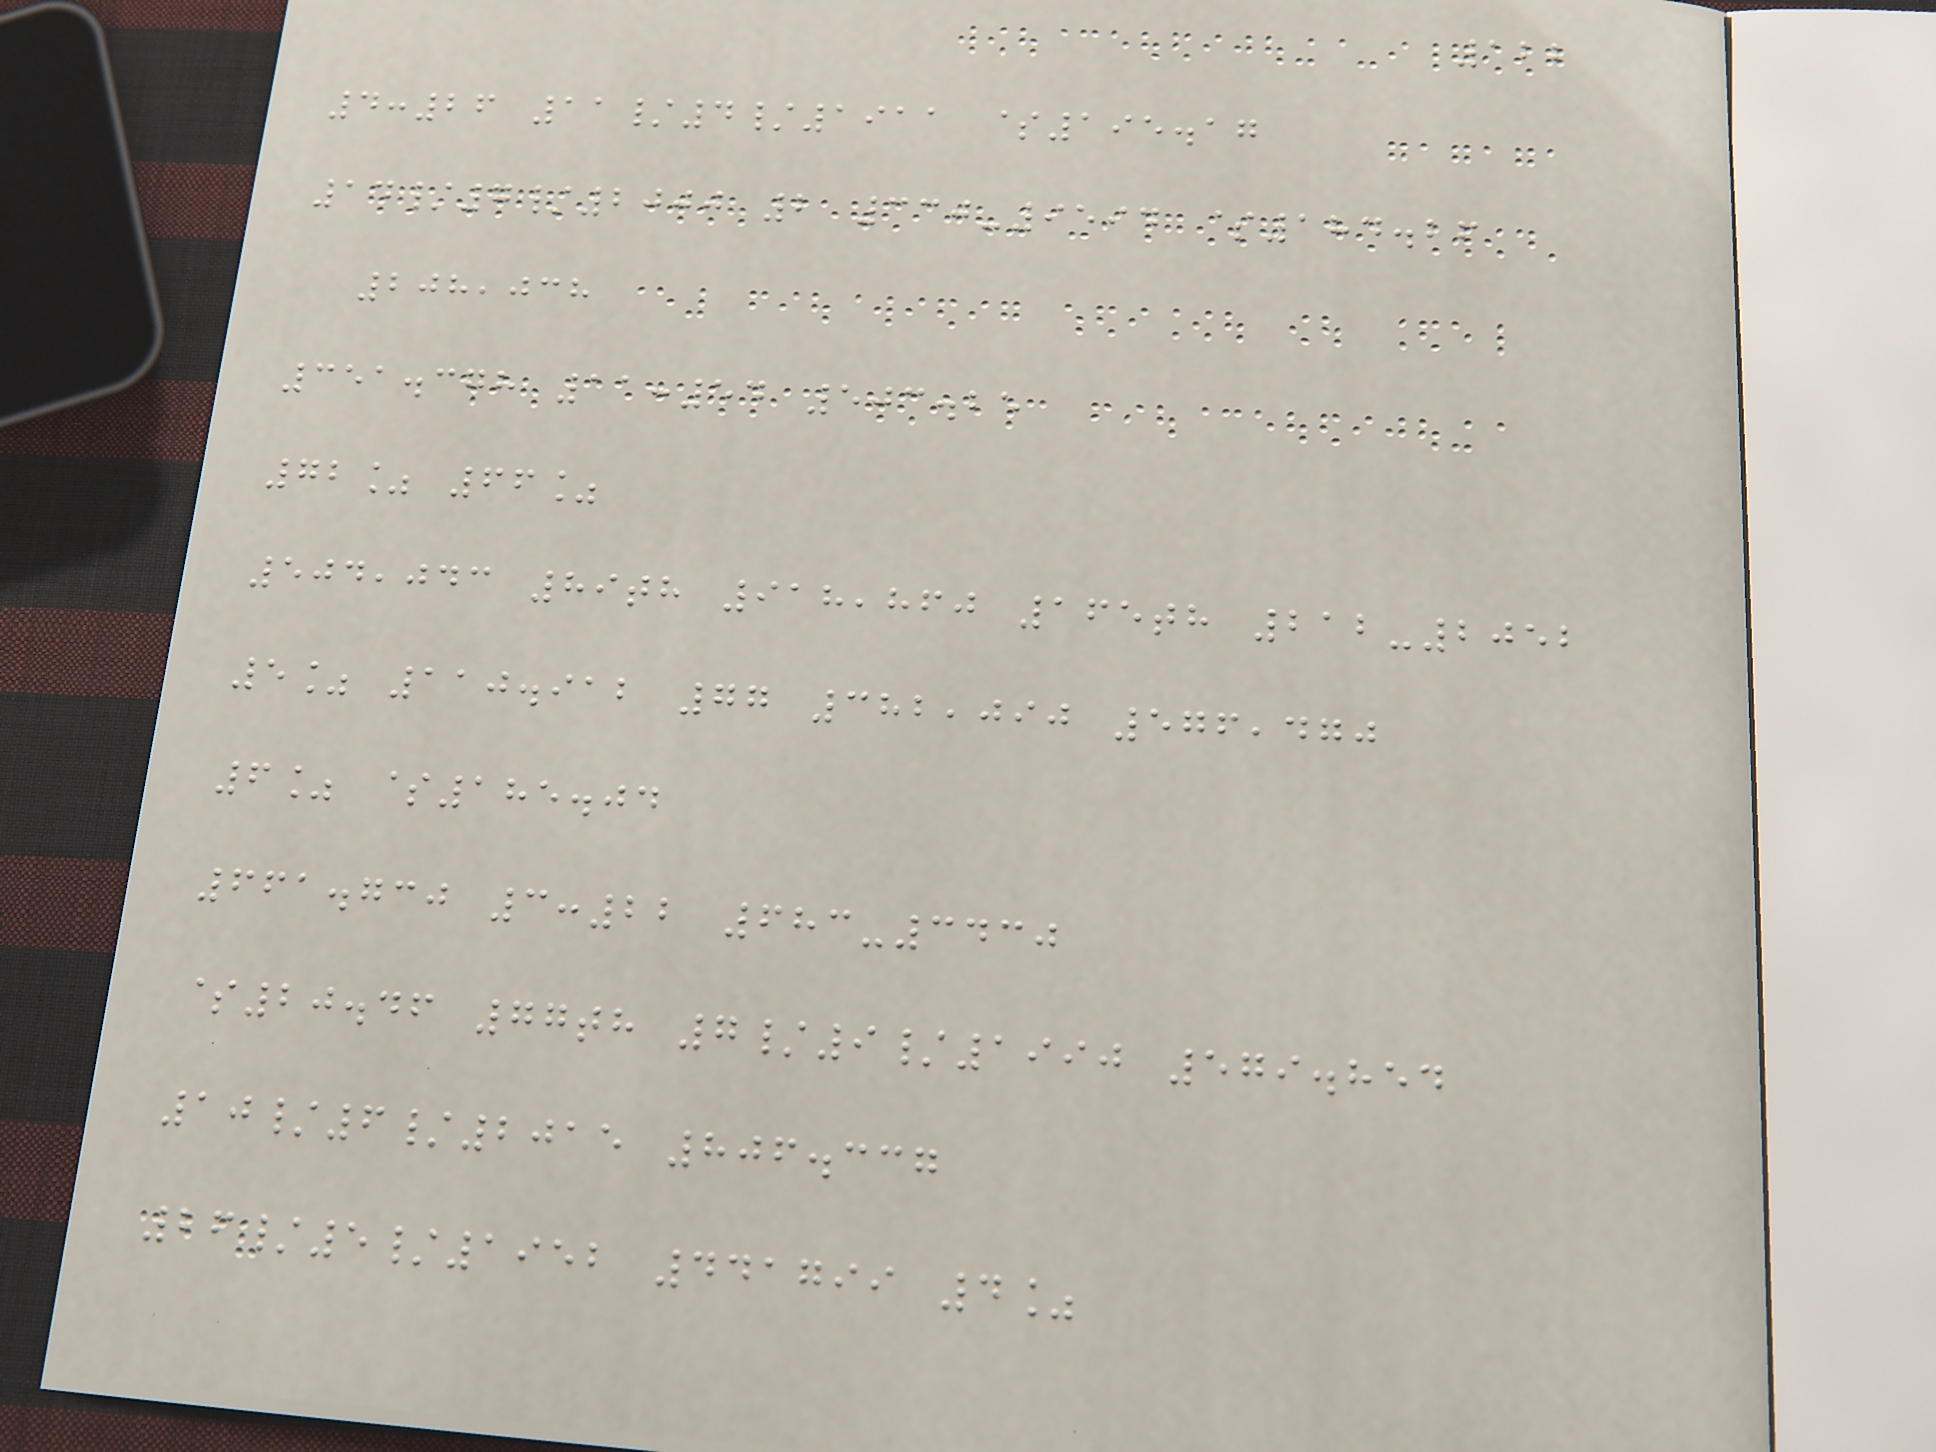122
4:26 11/4/1911 $195.17
14/7/2000 2 330-9594 $184.26
208,038
351.378 11:54 503.25
72% 66%
504,043 89th 918,860 165th 212-2052
5% 110.912 77 382,090 576,470
6% $185.04
661.730 3:22 683-3430
$20.46 77th 7/9/1990 579.854
10/6/2015 806.337
26/5/1952 441799 4%
